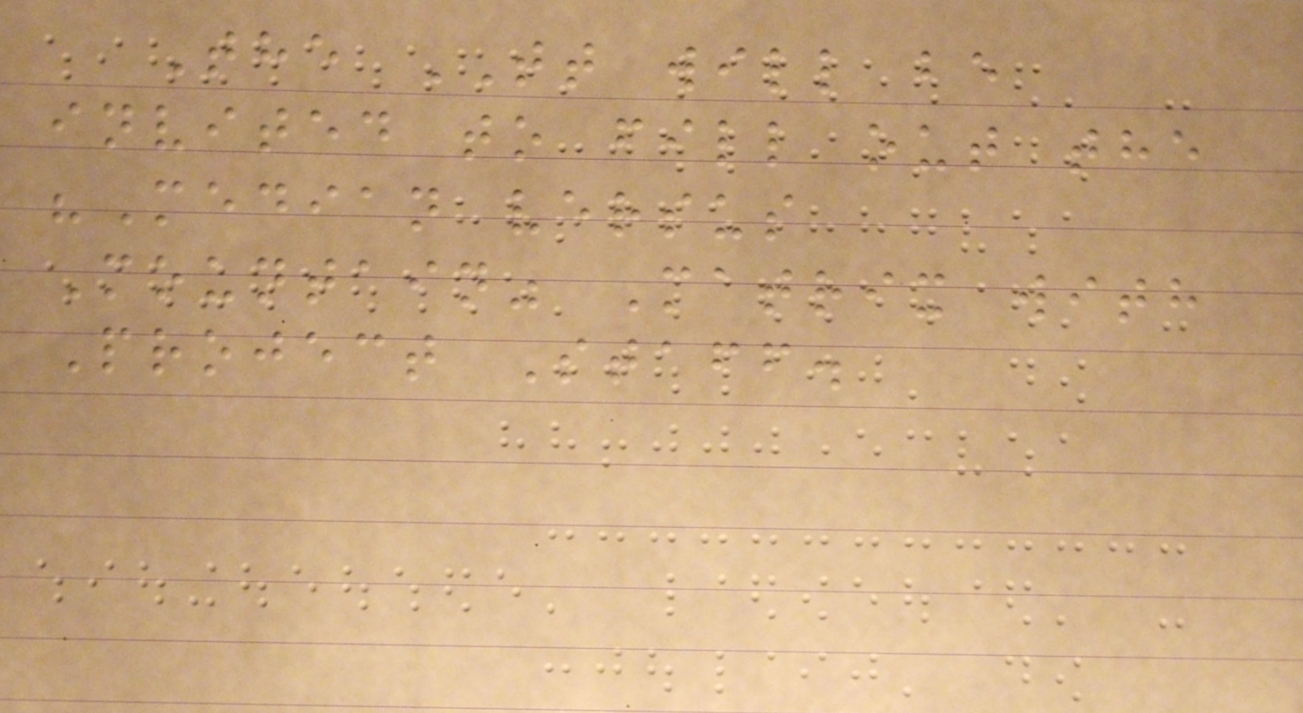The TT will be
invited to fill out the
"Median versus
Mountain" Matrix with
Project Staff.
